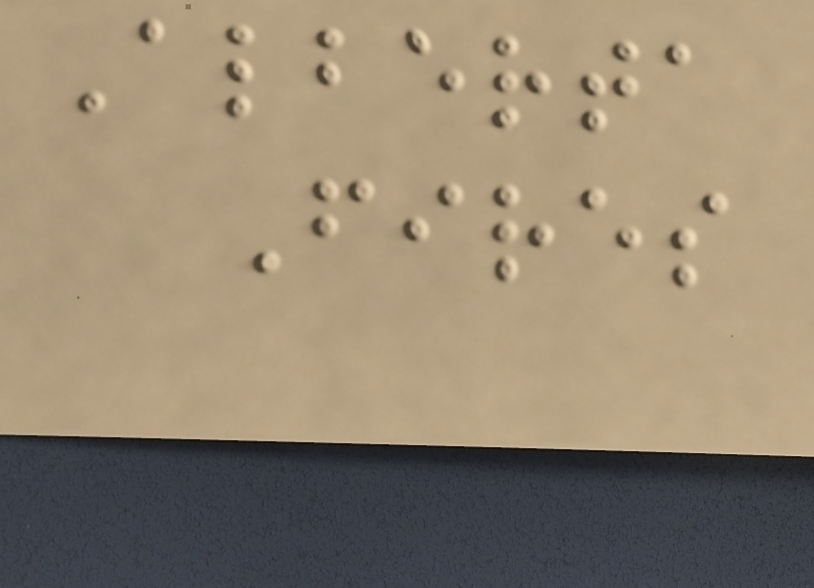Alberta
Fires
